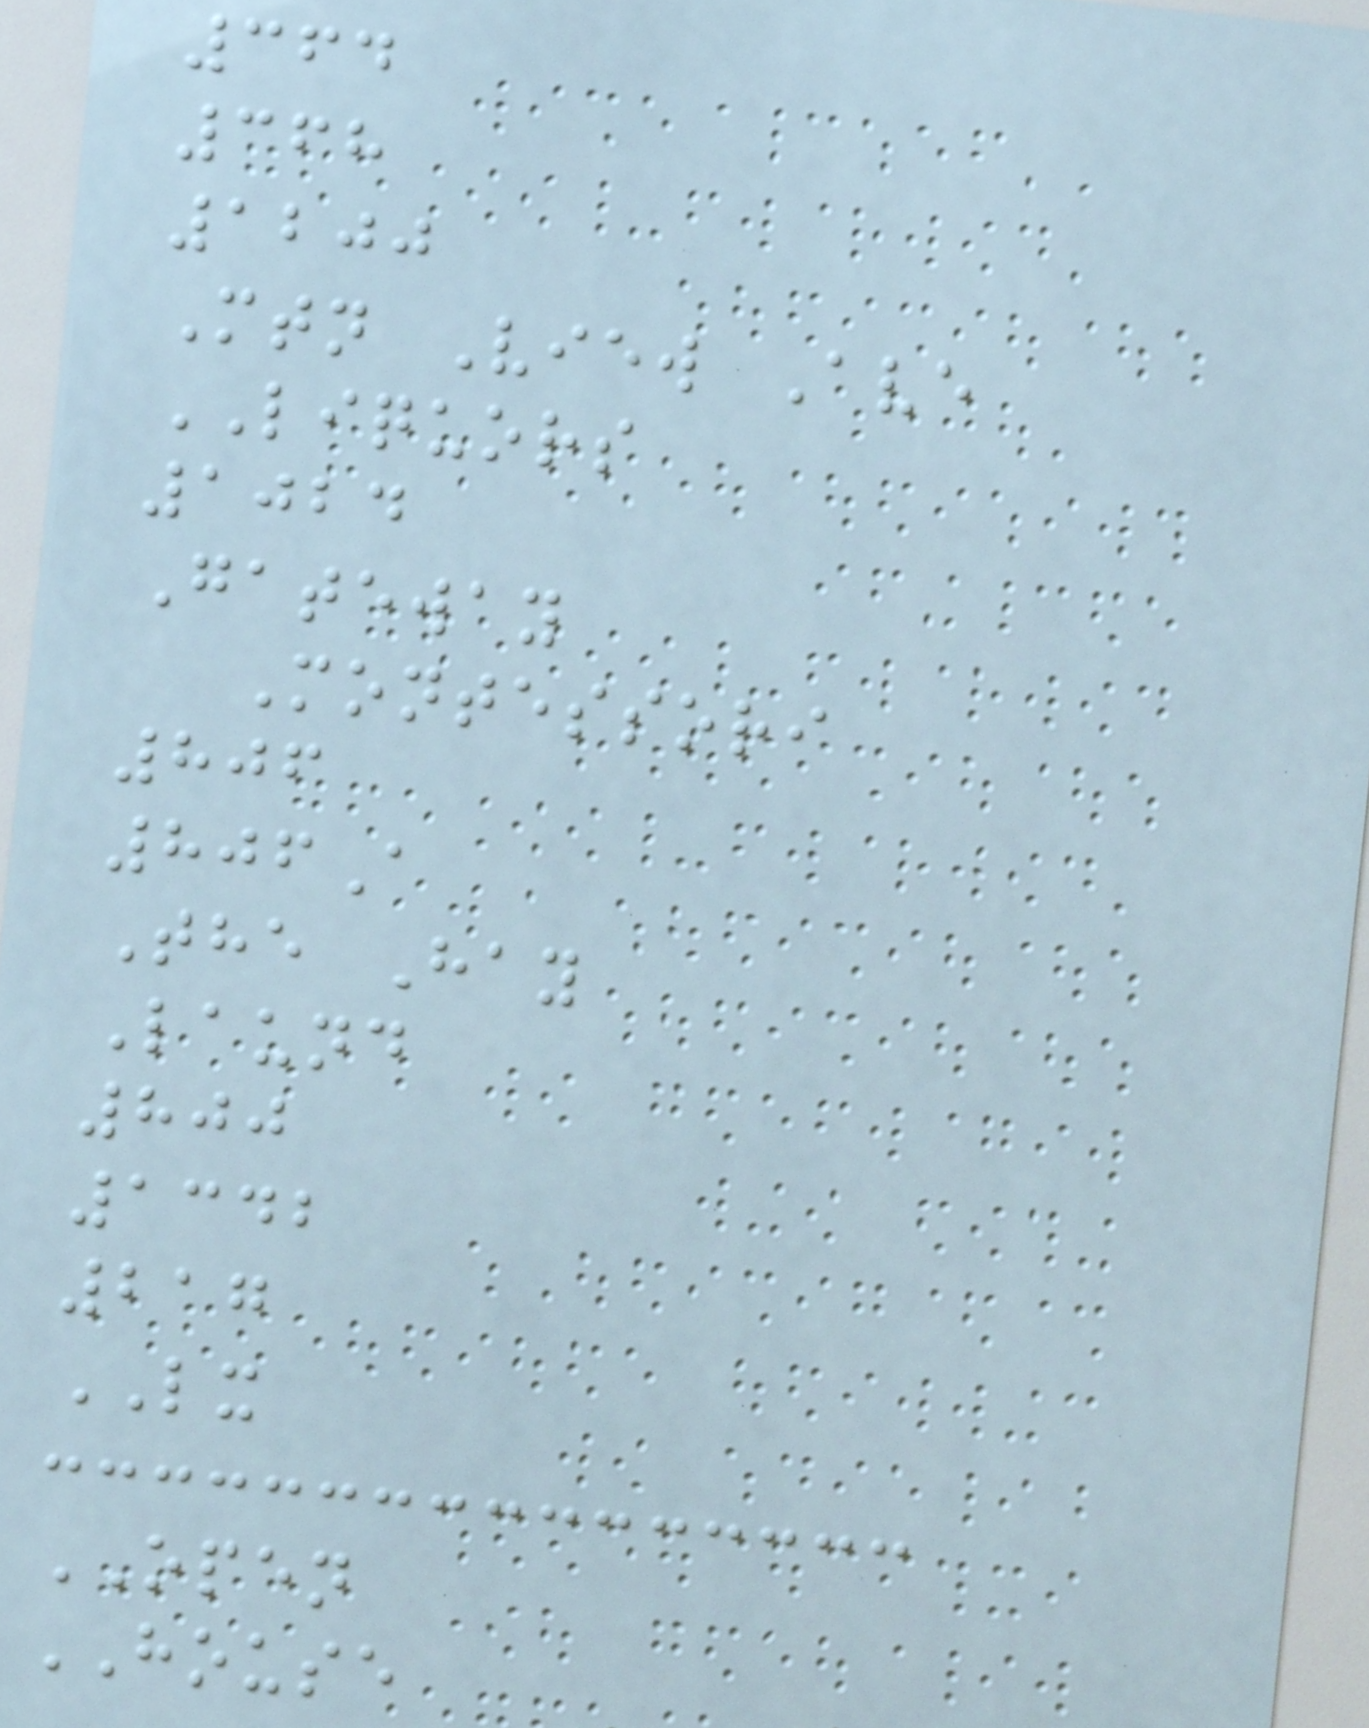364
368
1200
Mtn View Ave
LIQUORS
1024
Gateway
Montessori
806
806A
The Hay
Laund
800
1342
217
LX
OPEN
HOUSE
